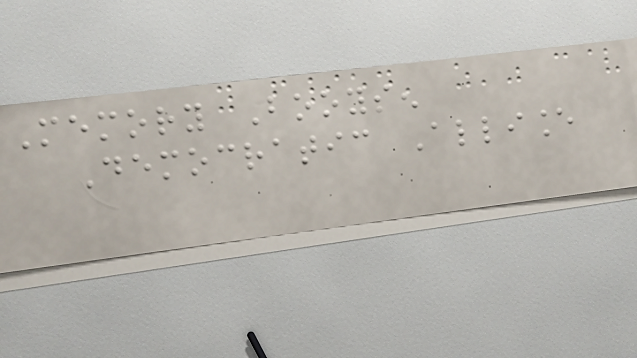Memory Booysen
Democratic Alliance
